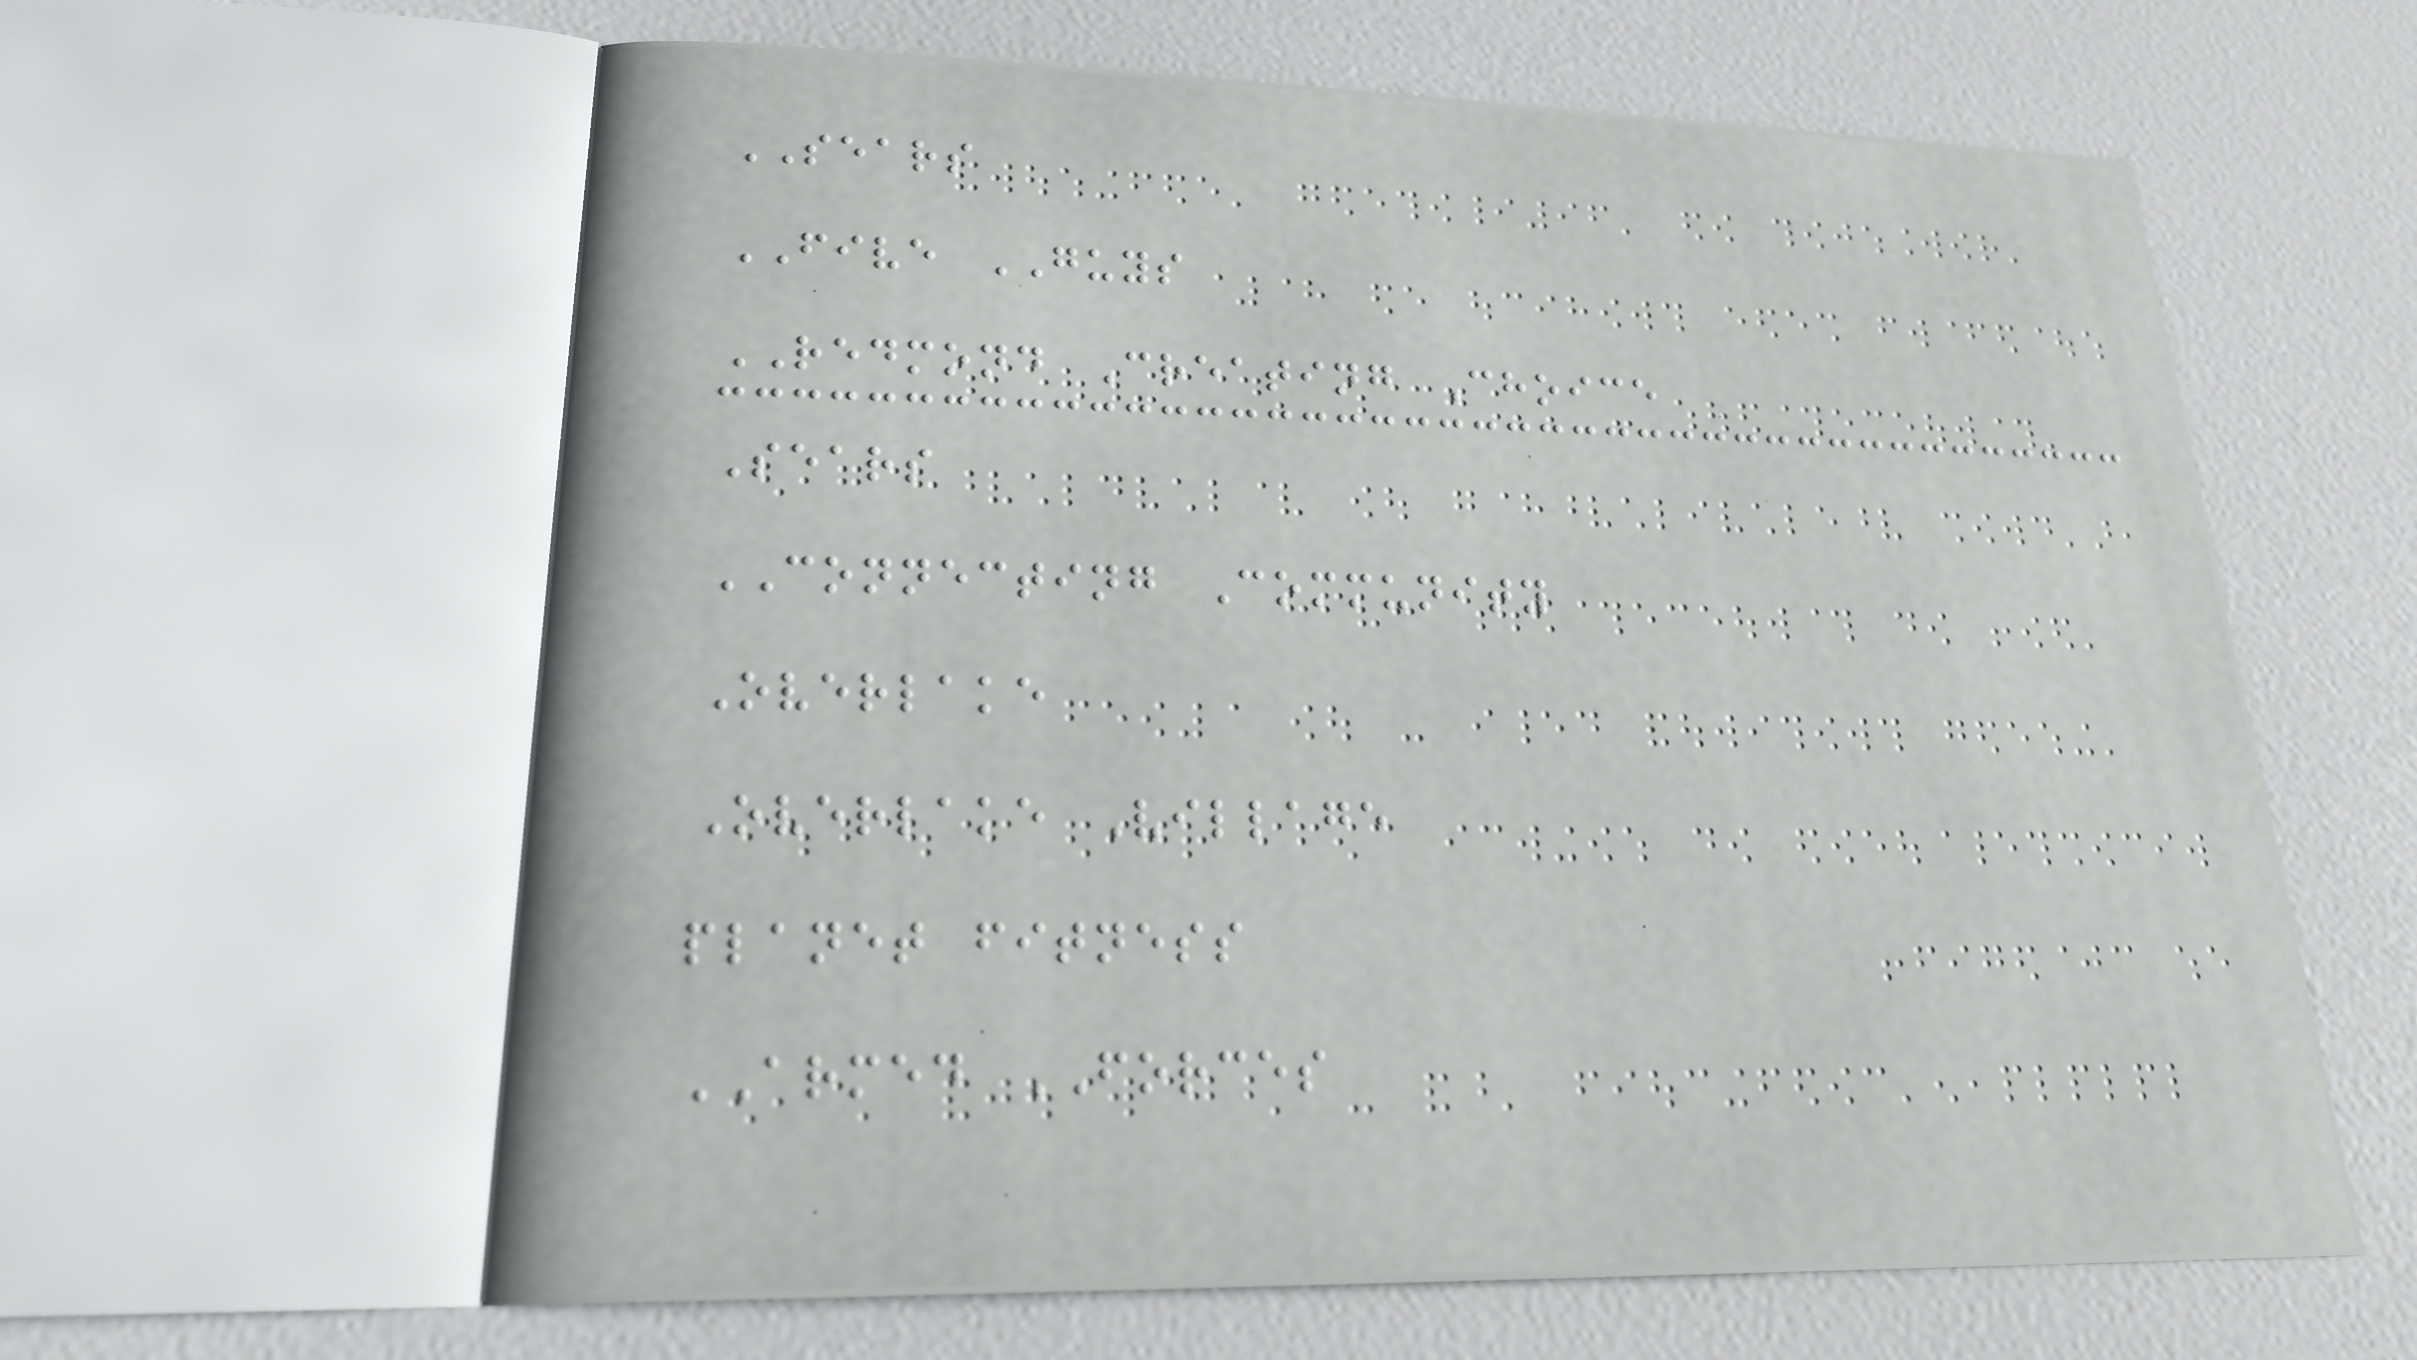SEARS
FIVE GUYS
REDMOND Creating Choice
Sears
CONNECTING Community
Overlake
Overlake Village
planet fitness
ARMED FORCES
